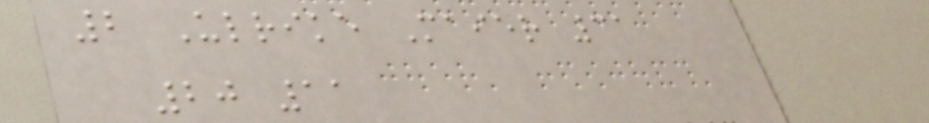2 Ulrike Maier 31
20 11
